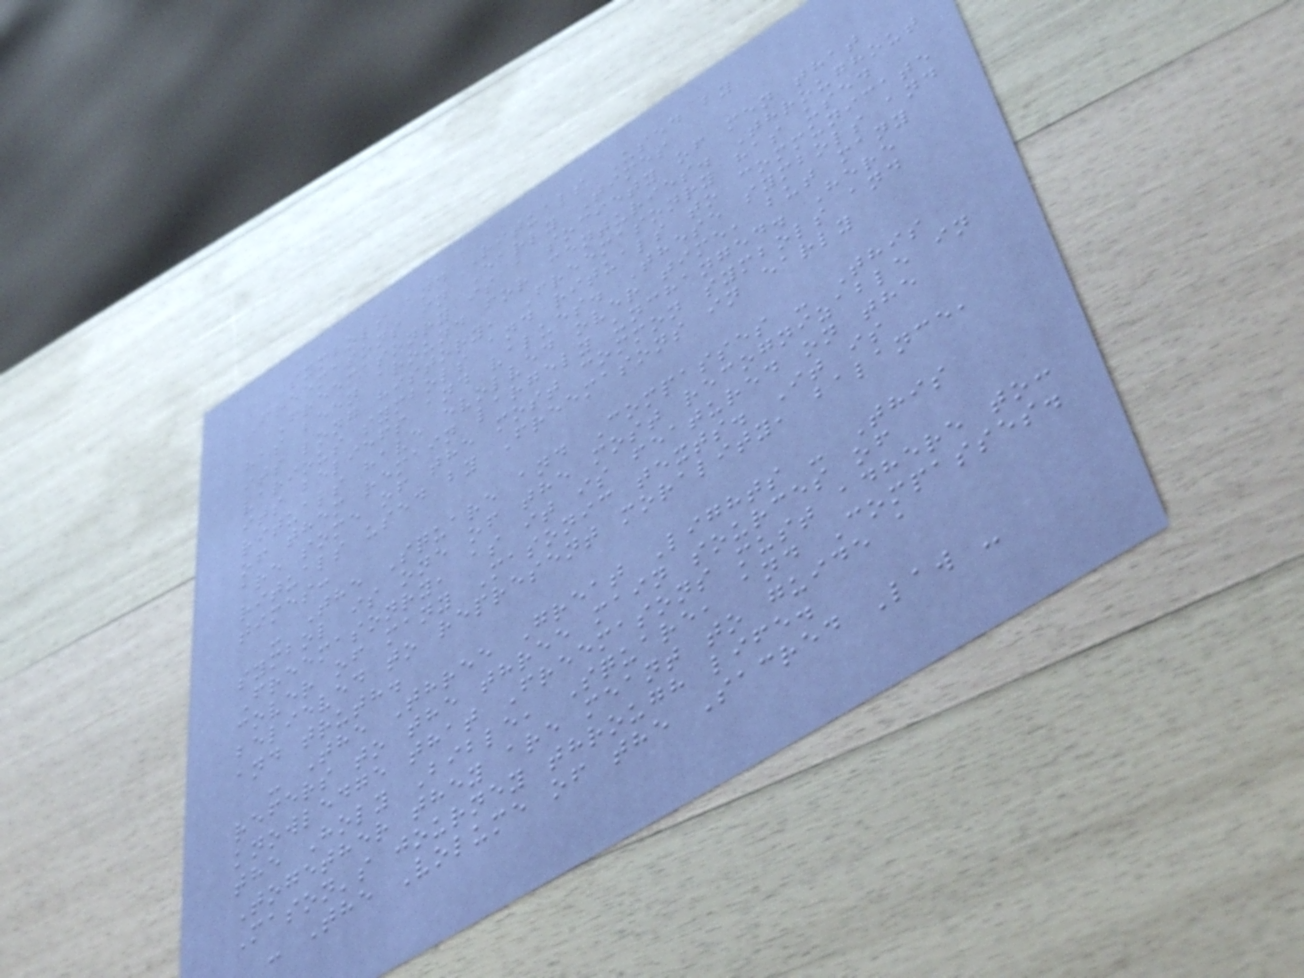Symbols and Rituals Used by
Freemasons in Early Times
Freemasonry is a society of men that
has been around for centuries. Throughout
its long history, Freemasonry has used
various symbols and rituals to communicate
its beliefs and values. These symbols and
rituals have evolved over time, but many
of them remain largely unchanged. Here
are some of the most common symbols and
rituals used by Freemasons in early
times:
- The Square and Compasses - This
symbol is one of the most recognizable in
Freemasonry, as it is featured on the
cover of many Masonic texts. It is
believed to represent morality, balance,
and truth.
- The Three Great Lights - This
refers to the three main sources of
knowledge that Freemasons must adhere to:
the Holy Bible, Square, and Compasses.
Together they are meant to guide a
Mason's journey through life.
- The Volume of the Sacred Law -
